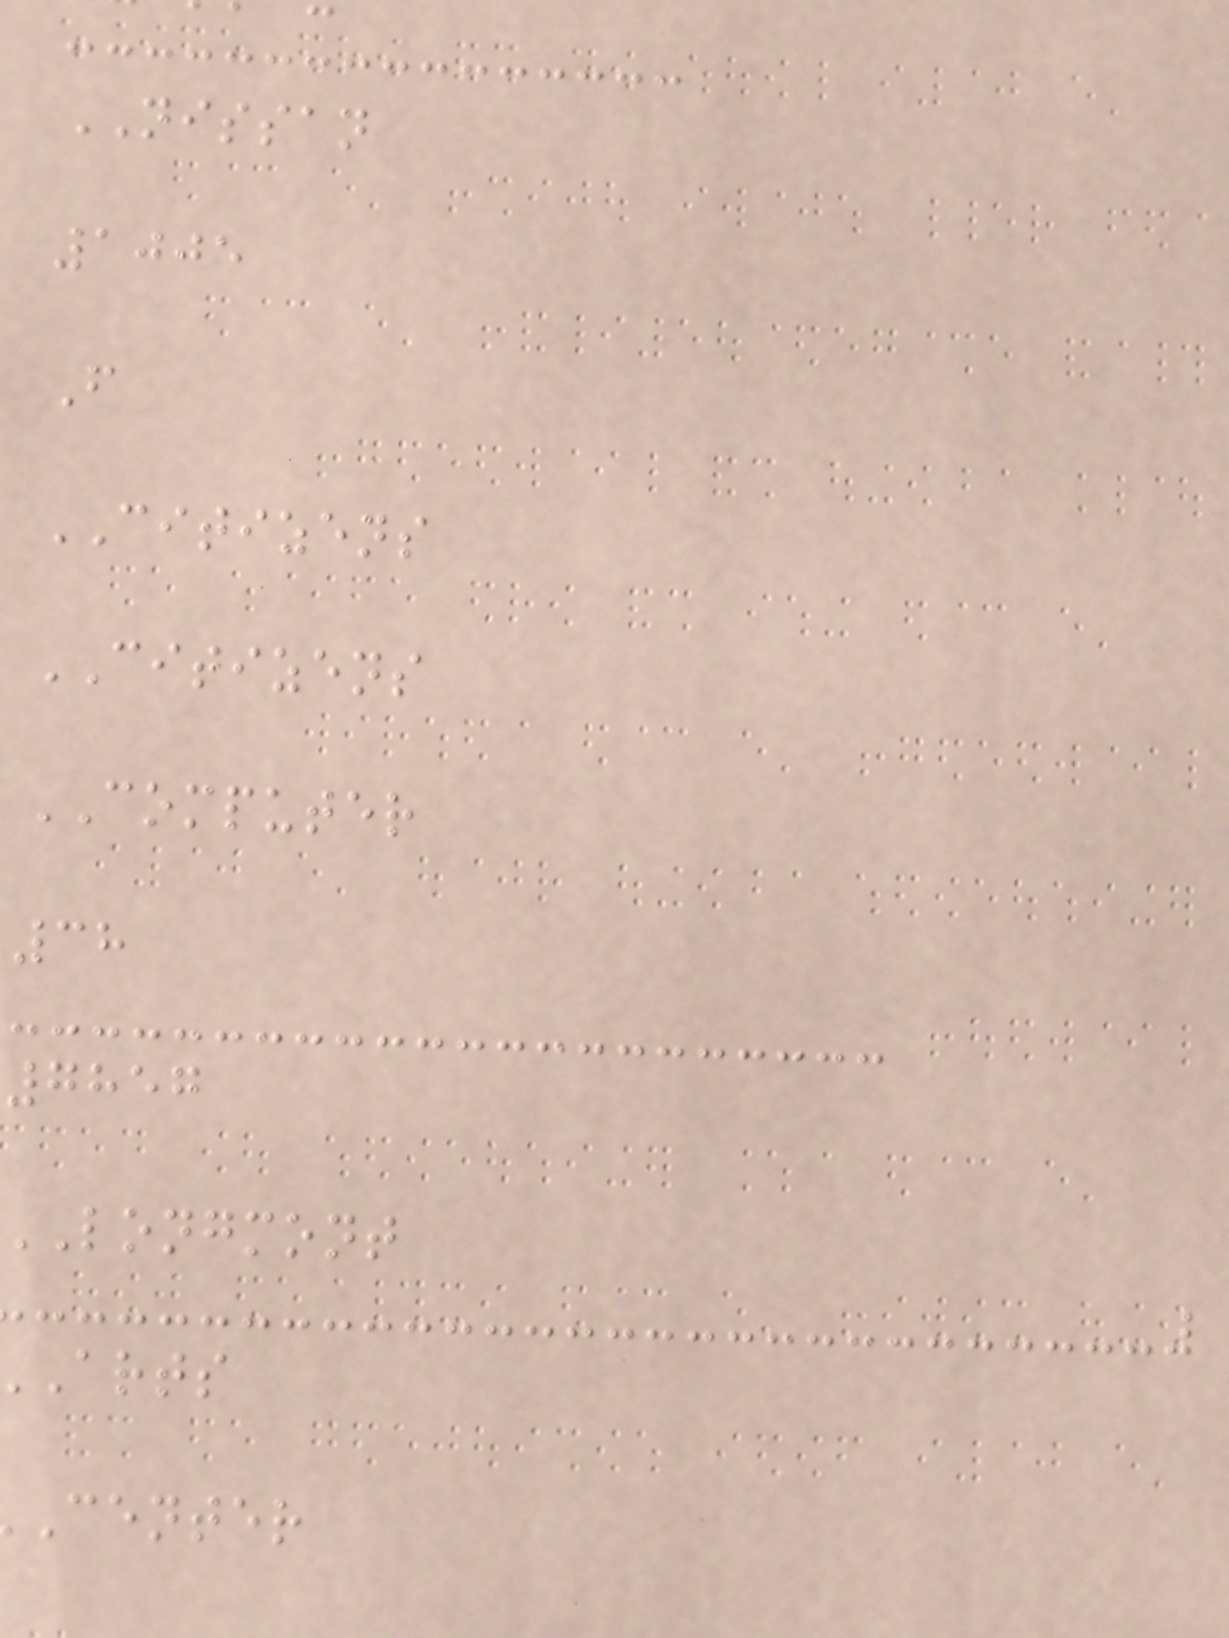NISSAN
1005
F
CITIZENS
CITIZENS
COMPUTER
38
7857
longmont
arts
center
